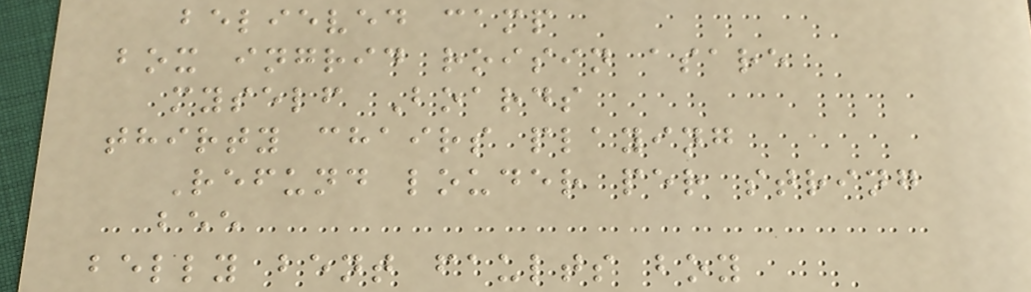believed camp
box ingrid roisin asare
myself Boards
thirty chairs playing
Refund louder per string
bee
belly bent faults boy
